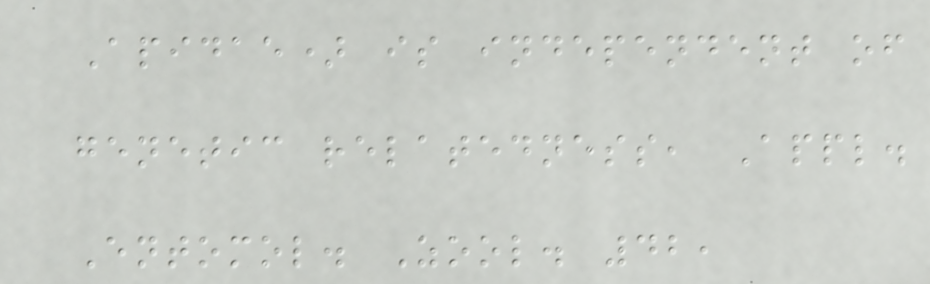Apidae) is independent of
genetic relatedness, Appl.
Entomol. Zool. 42,
